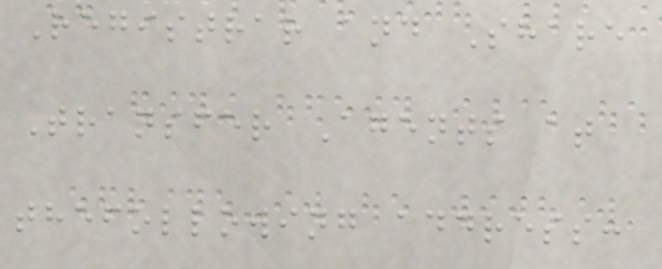Registrar and Share
Transfer Agents at
thefollowing address:
